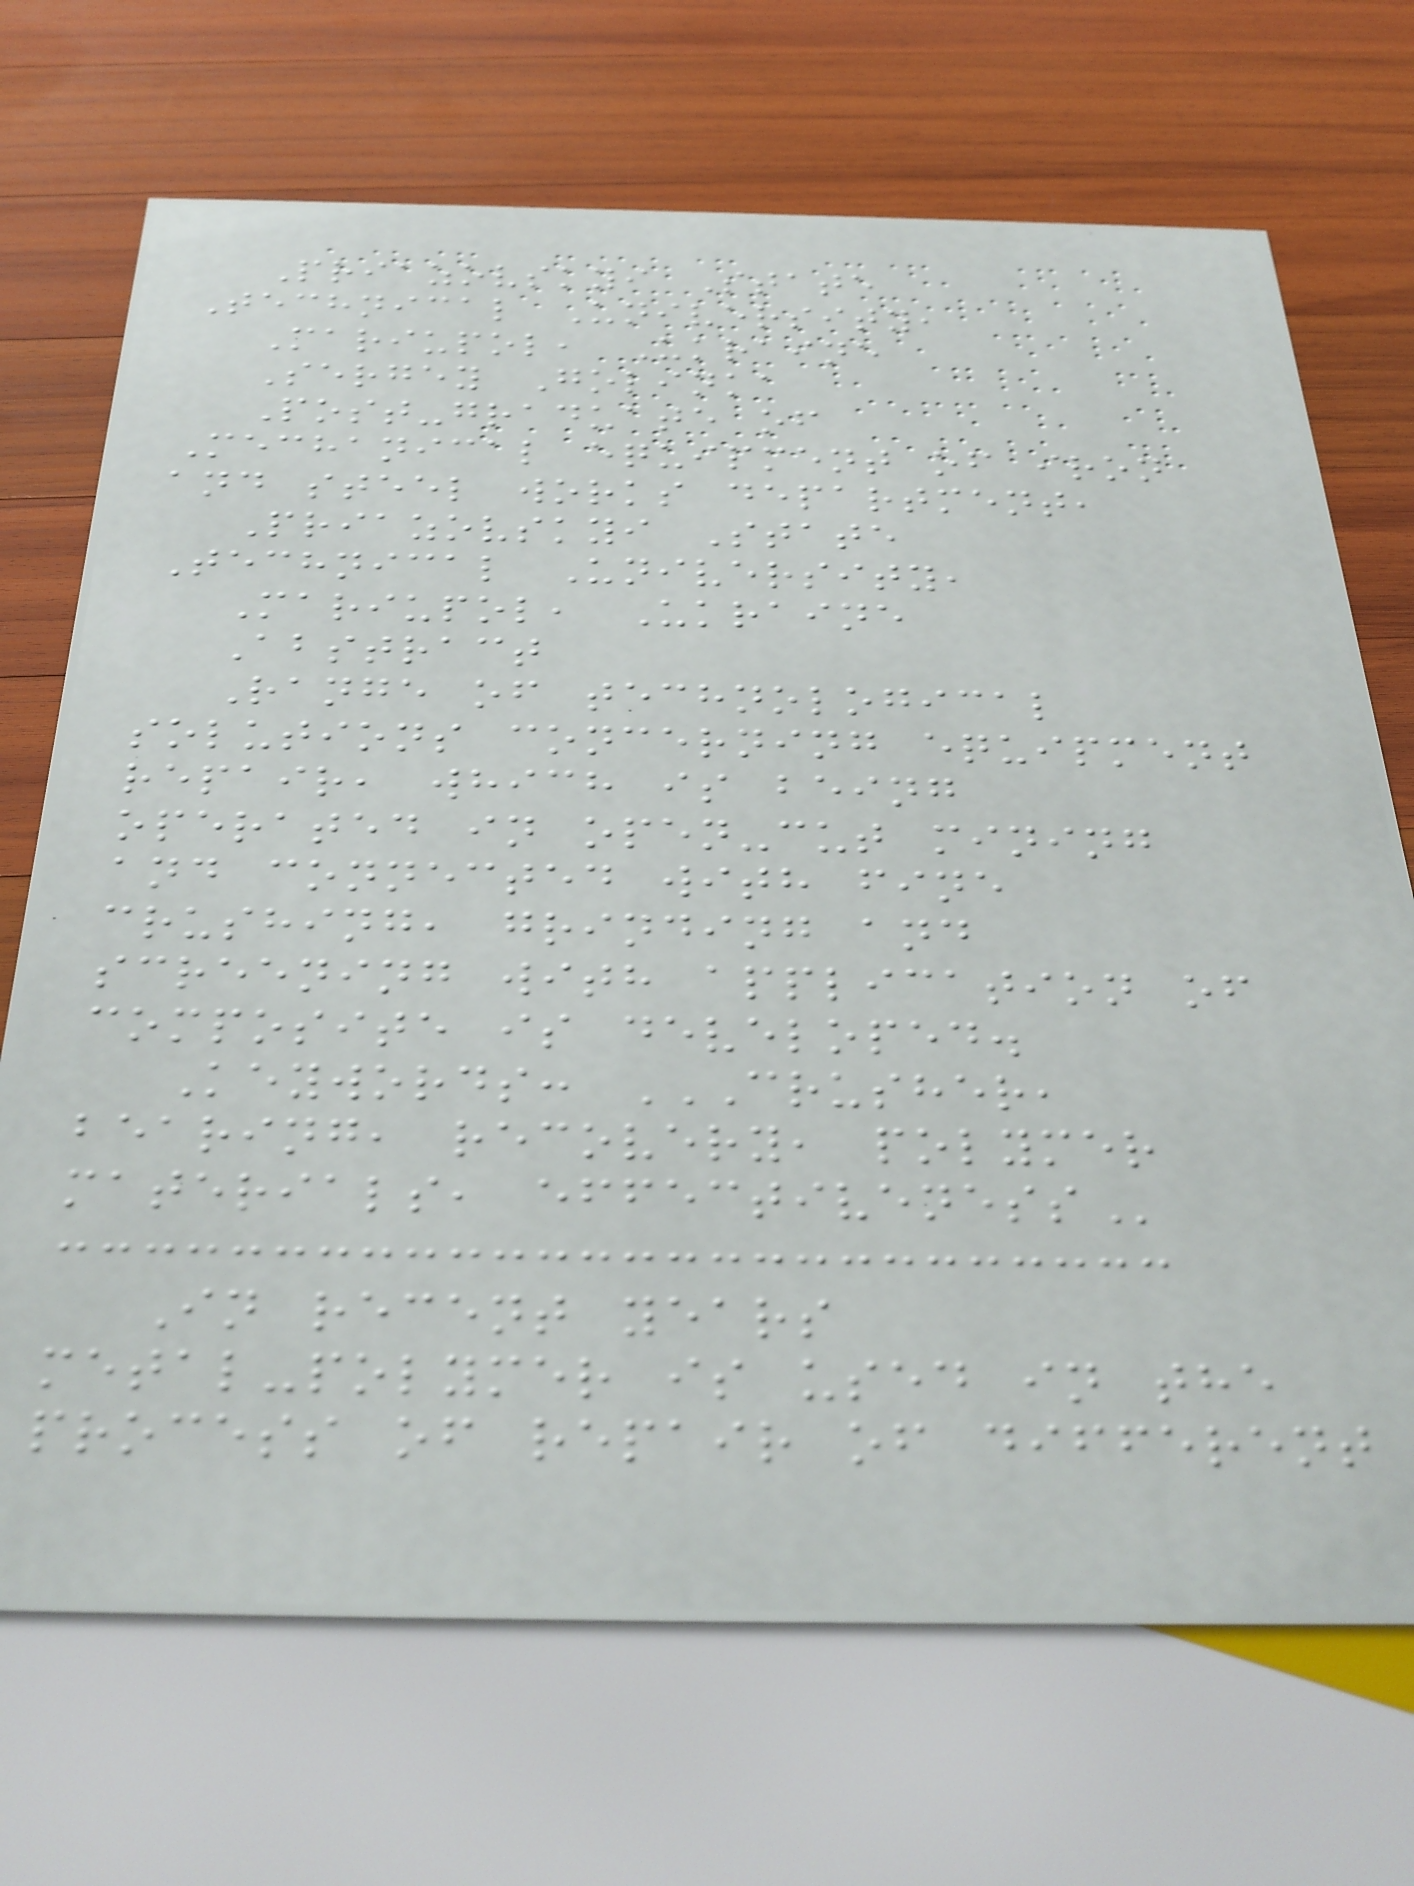Priazovskyi State
Technical University,
Mariupol, Ukraine
Sergey Golinka
Post-graduate of
Mechanical equipment of iron
and steel works department,
Priazovskyi State
Technical University,
Mariupol, Ukraine
Abstract
Range of technological
solutions concerning equipment
repair, which is being
operated in open-cut mining
and connected with fine
crushing, grinding and
screening with application of
composite is developed.
Keywords: CRUSHER,
BEARING, RECOVERY, POLYMER
MATERIALS, EFFECTIVENESS
In recent years
metal-polymer is used in the
process of repair of different
